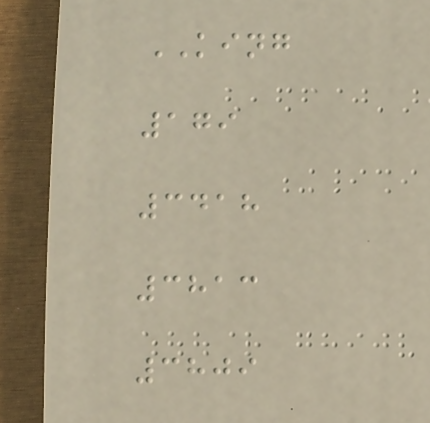KING
179
3418
3813
3809
